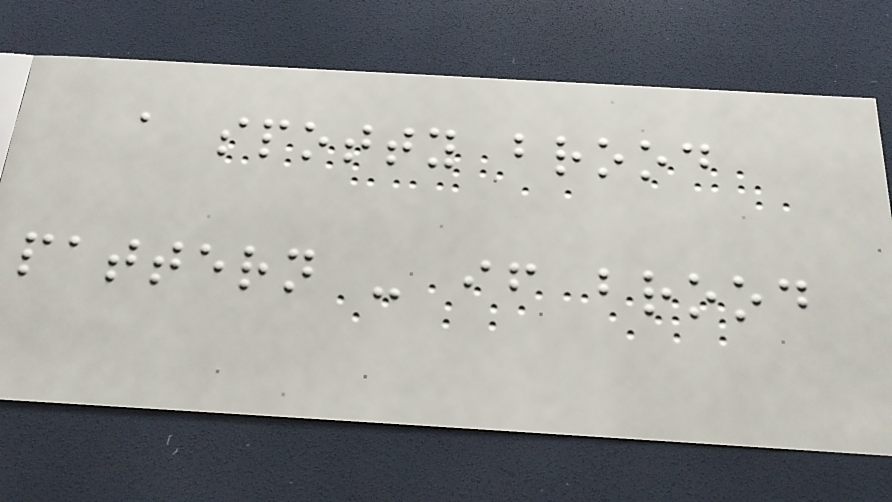a spotty brood
pattern - if brood
